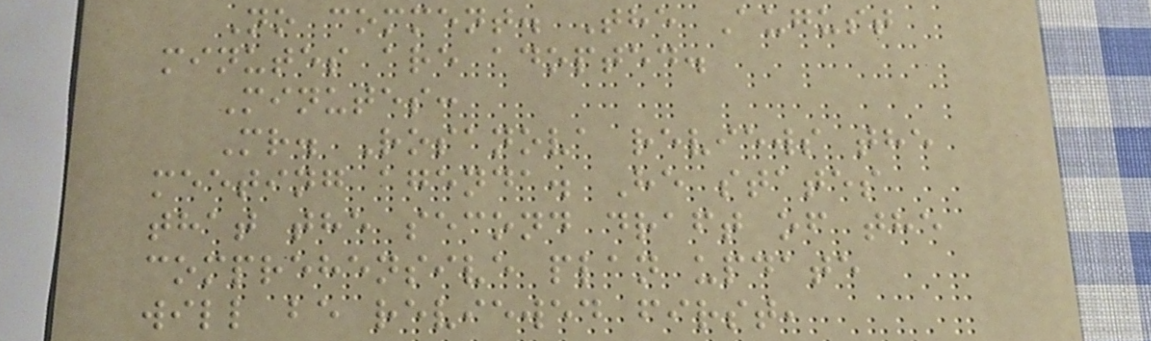No comment. The August
minutes are adopted.
Minutes:
Mr. Rosanova reviews the
meeting agenda. He states
that the second draft of the
comprehensive plan update
will be reviewed first,
